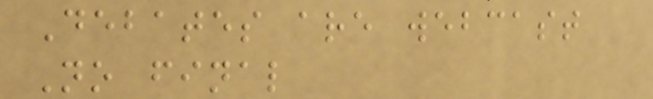Debates are webcast
No final
